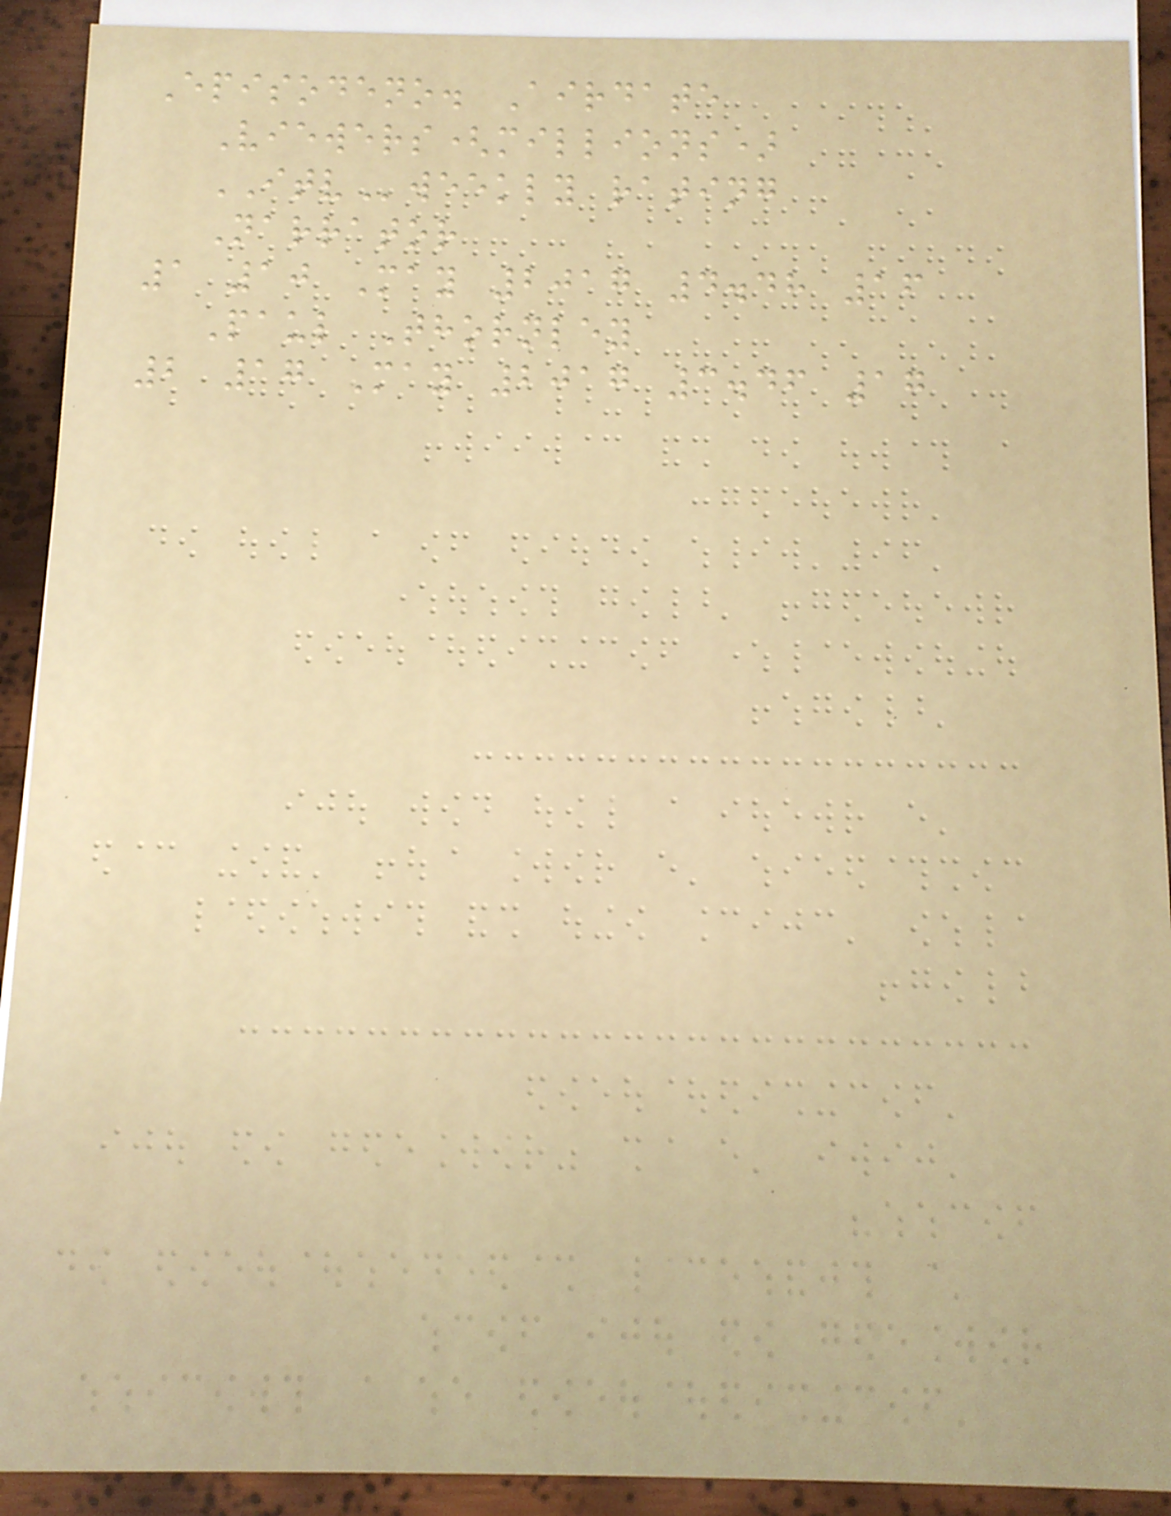Episodeno. Airdate
Viewers(millions)
ITVweekly rating
Narrator
1 10 May 2017 4.48 16
Paul Thornley
2 17 May 2017 3.46 17
